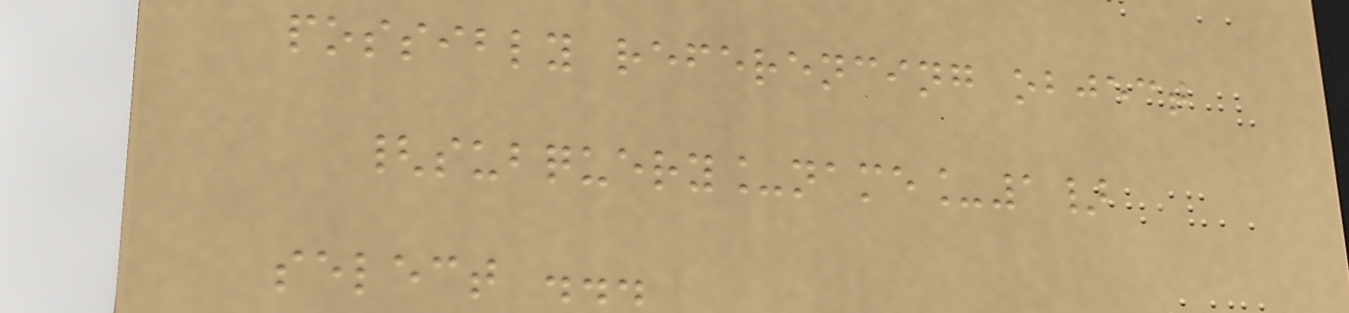possibly referencing object
{subquery_name_1}
select ...
